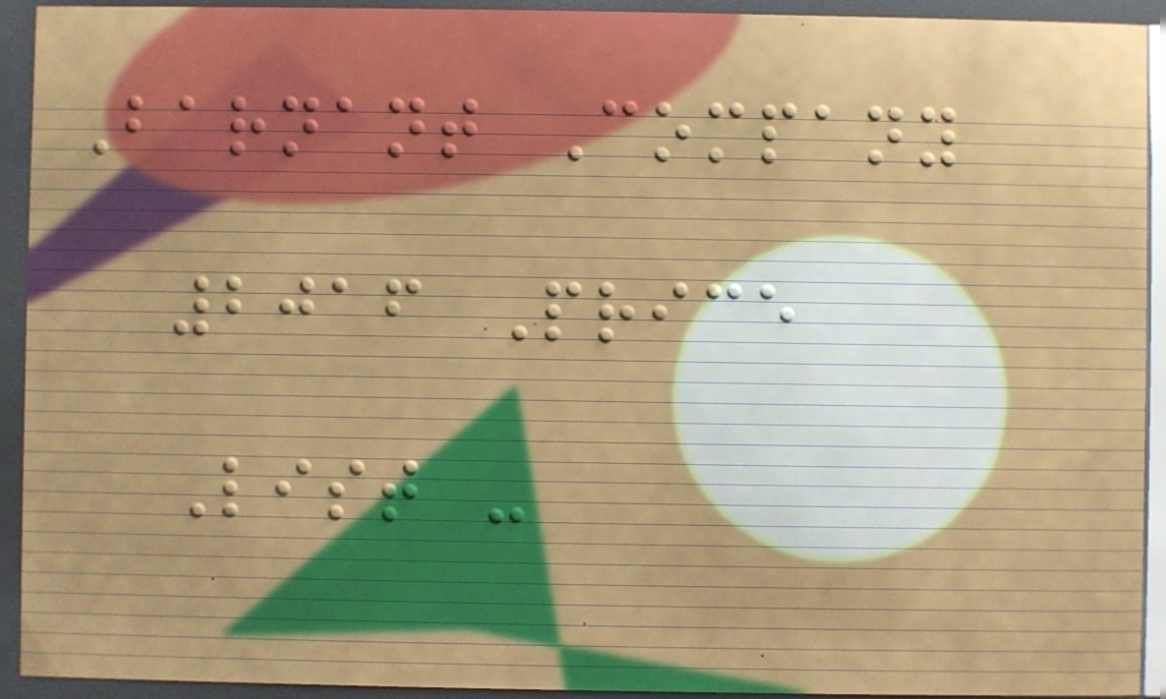Barnant Company
2016 Price
List -
